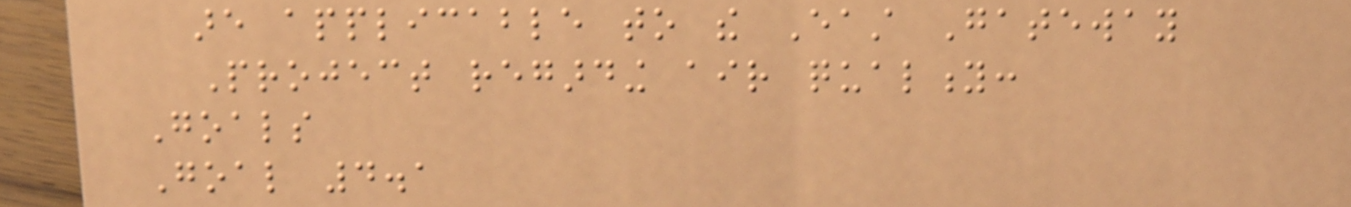are applicable to the East Gateway
Project regarding air quality:
Goals
Goal 4.1
